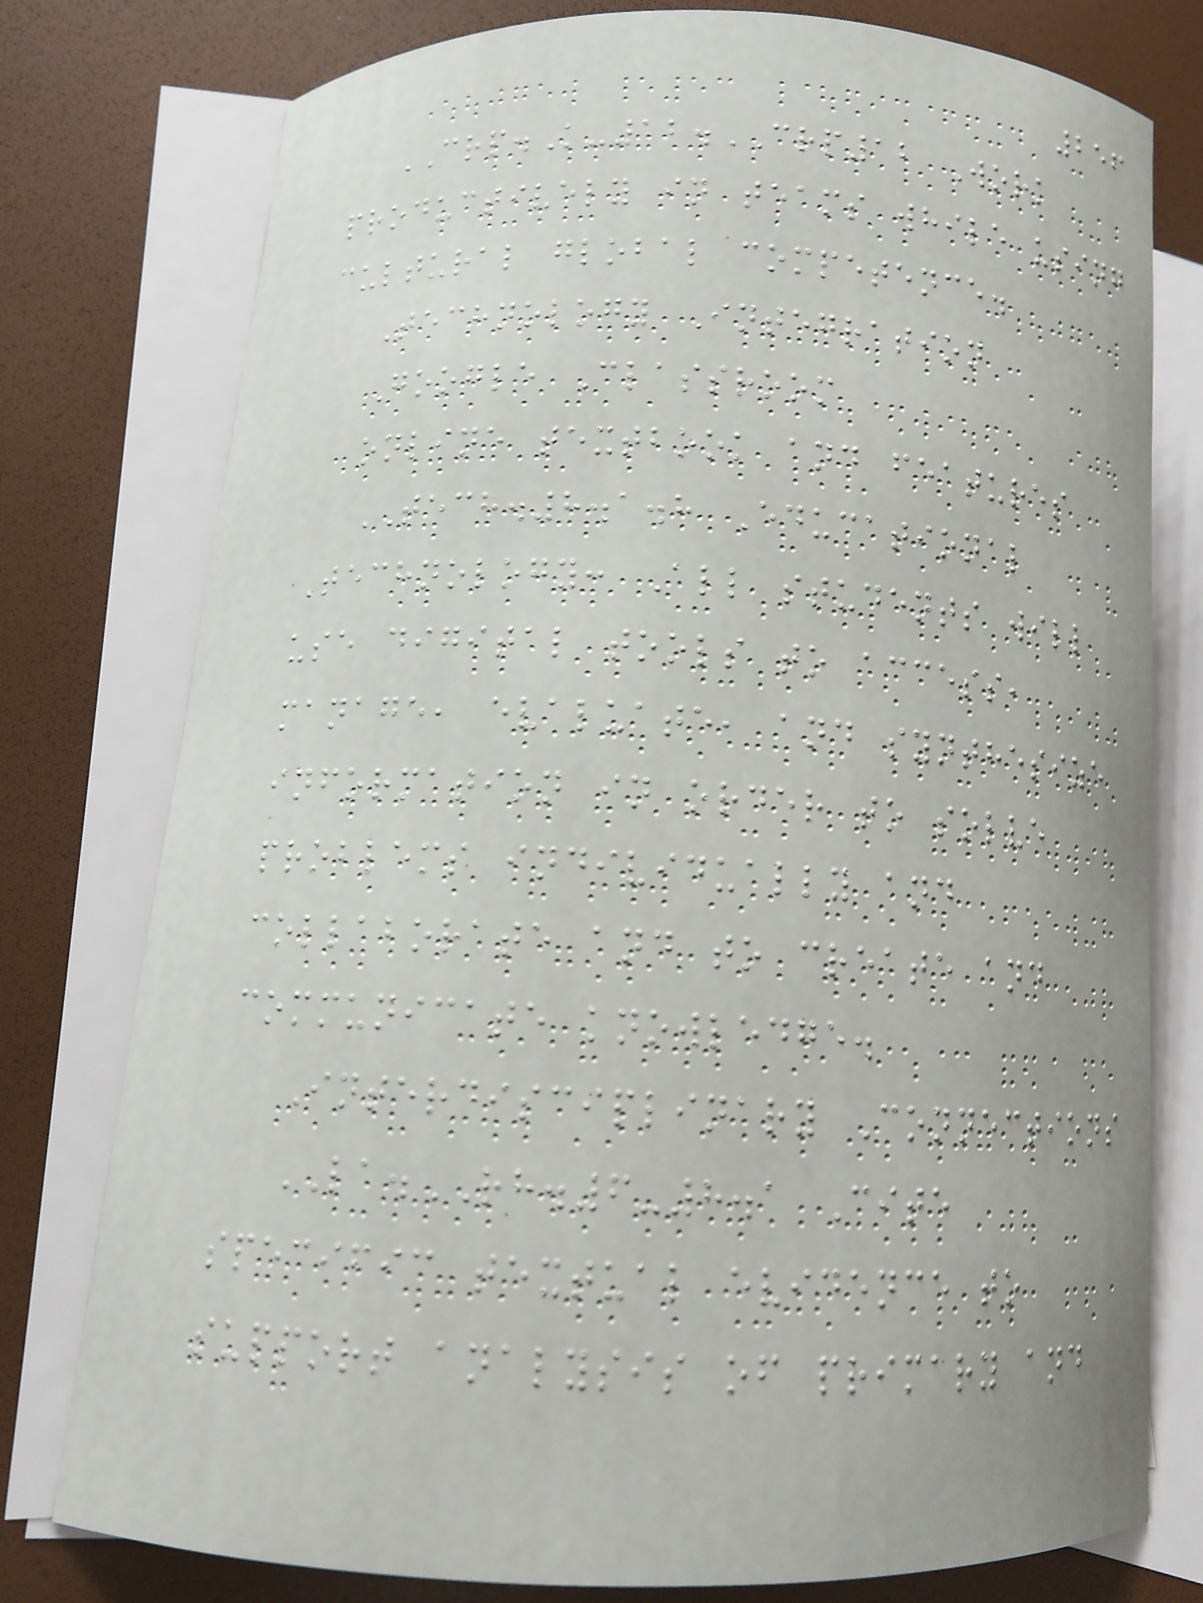256
CRP.K-12.CRP12 Work
productively in teams while using
cultural global competence.
Technology Integration
Google Classroom
online textbook and features
TECH.8.1.8 Educational
Technology: All students will
use digital tools to access,
manage, evaluate, and synthesize
information in order to solve
problems individually and
collaborate and to create and
communicate knowledge.
Interdisciplinary Connections
LA.RH.6-8.1 Cite
specific textual evidence to
support analysis of primary and
